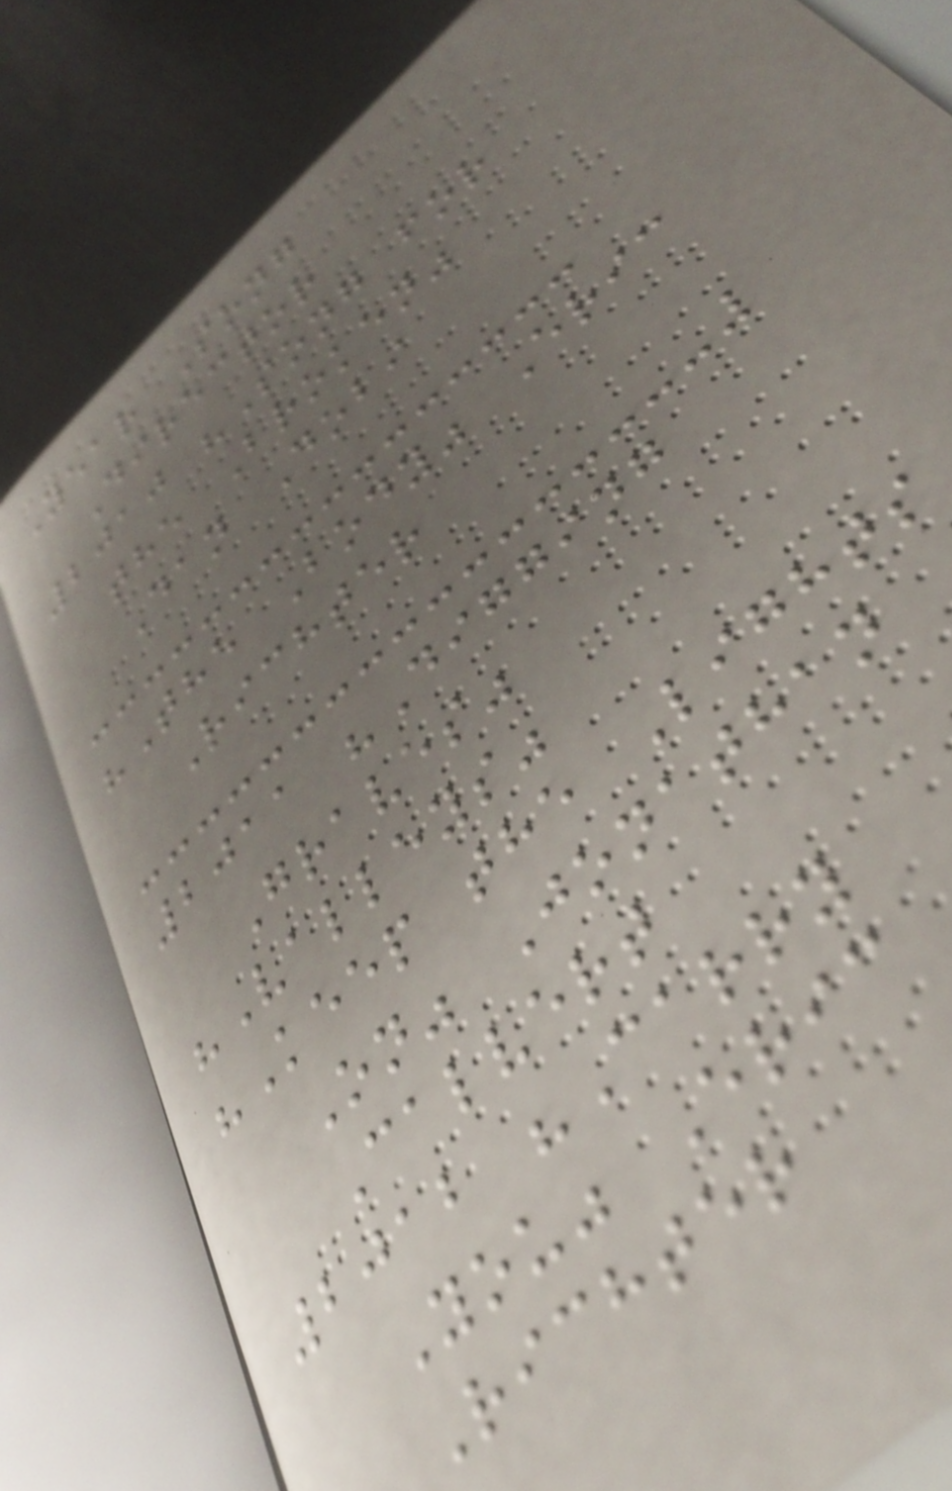Year Song
Director
2010 "Song for
the Broken"
Dan Dobi
"The Body" Eric
Richter
2011 "Digging
Graves"
"Valleys"
"Keep the Lights
On" Jonathan
Calvert
2012 "Carry
You" Eric
Richter
